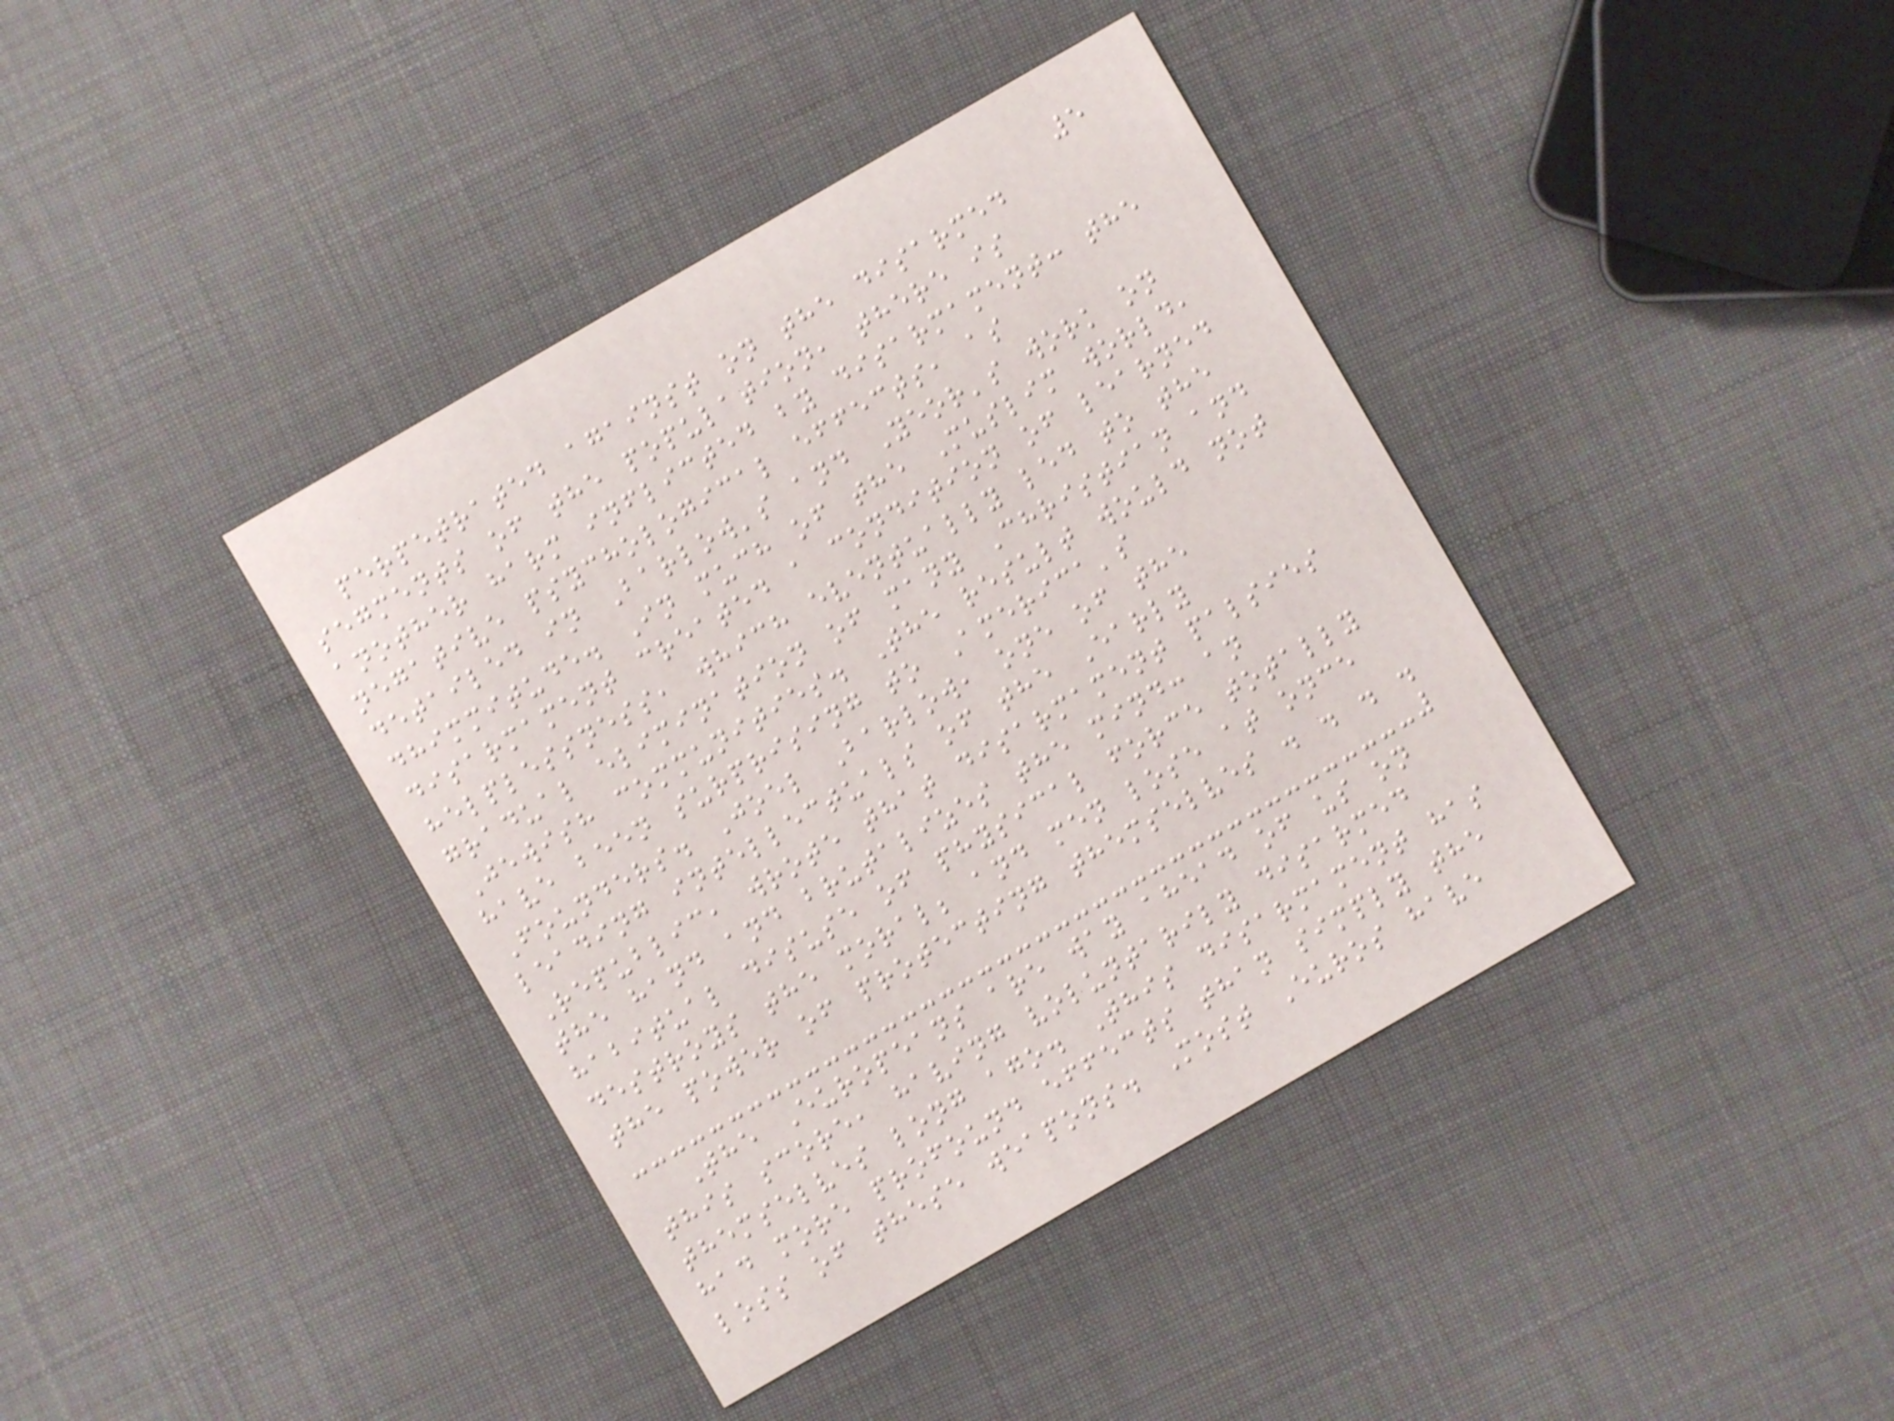5
perpetrated against on the disarmed
segments of the population, there is
another harm inflicted by disarmament: the
negative psychological effects, as
detailed in Barlow's and Yeor's work on
dhimmitude. In much of the Muslim world,
disarmament created a condition of learned
helplessness, which eventually led to the
gradual elimination of many Christian and
Jewish communities. The result would not
have been surprising to America's
Founders. Joel Barlow, one of the
leading intellectuals of the Early
Republic, wrote that disarmament palsies
the hand and brutalizes the mind: an
habitual disuse of physical force totally
destroys the moral; and men lose at once
the power of protecting themselves . . . .
The Europeans are way ahead of us on
this score, having voluntarily disarmed
themselves long ago. This disarmament has
had more profound effects than simply the
loss of these weapons. Most Euros have
